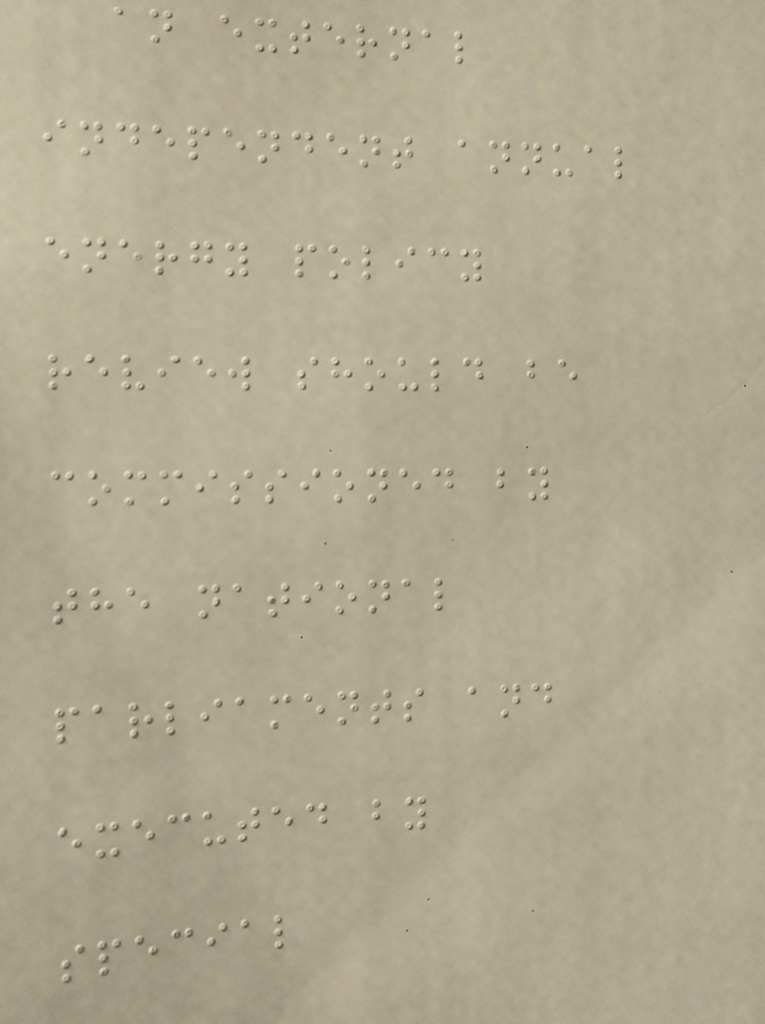an external
independent annual
energy policy
review should be
commissioned by
the national
parliaments and
executed by
special
